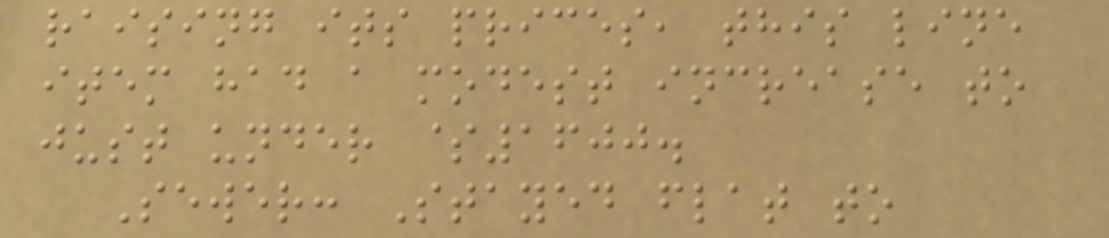raising its prices, this line
item had a modest increase to
just under $1600.
Sewer: Stayed flat to
